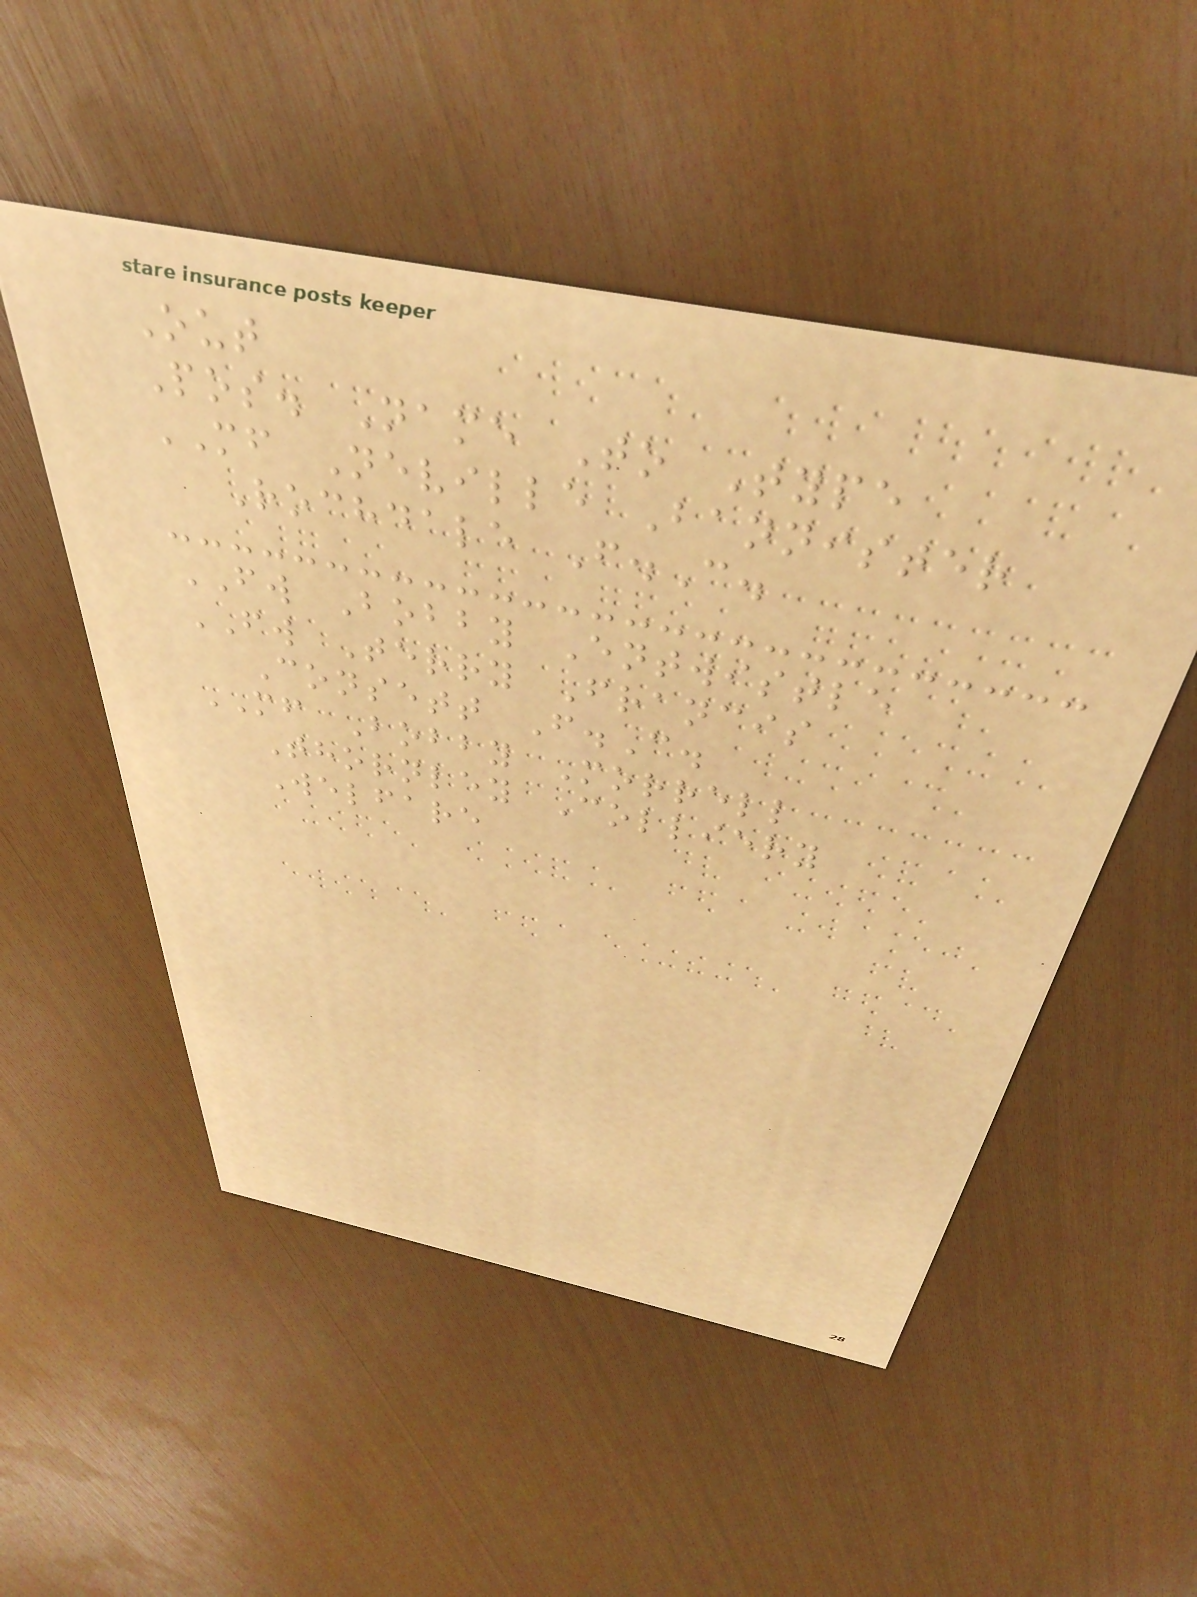Out
Pos. Name To Type
MF Neville Bannister
Rochdale F.C.
FW Bobby Entwistle
FW Terry Francis
Consett F.C.
MF Bobby Morrell
Thornley Colliery
Welfare
